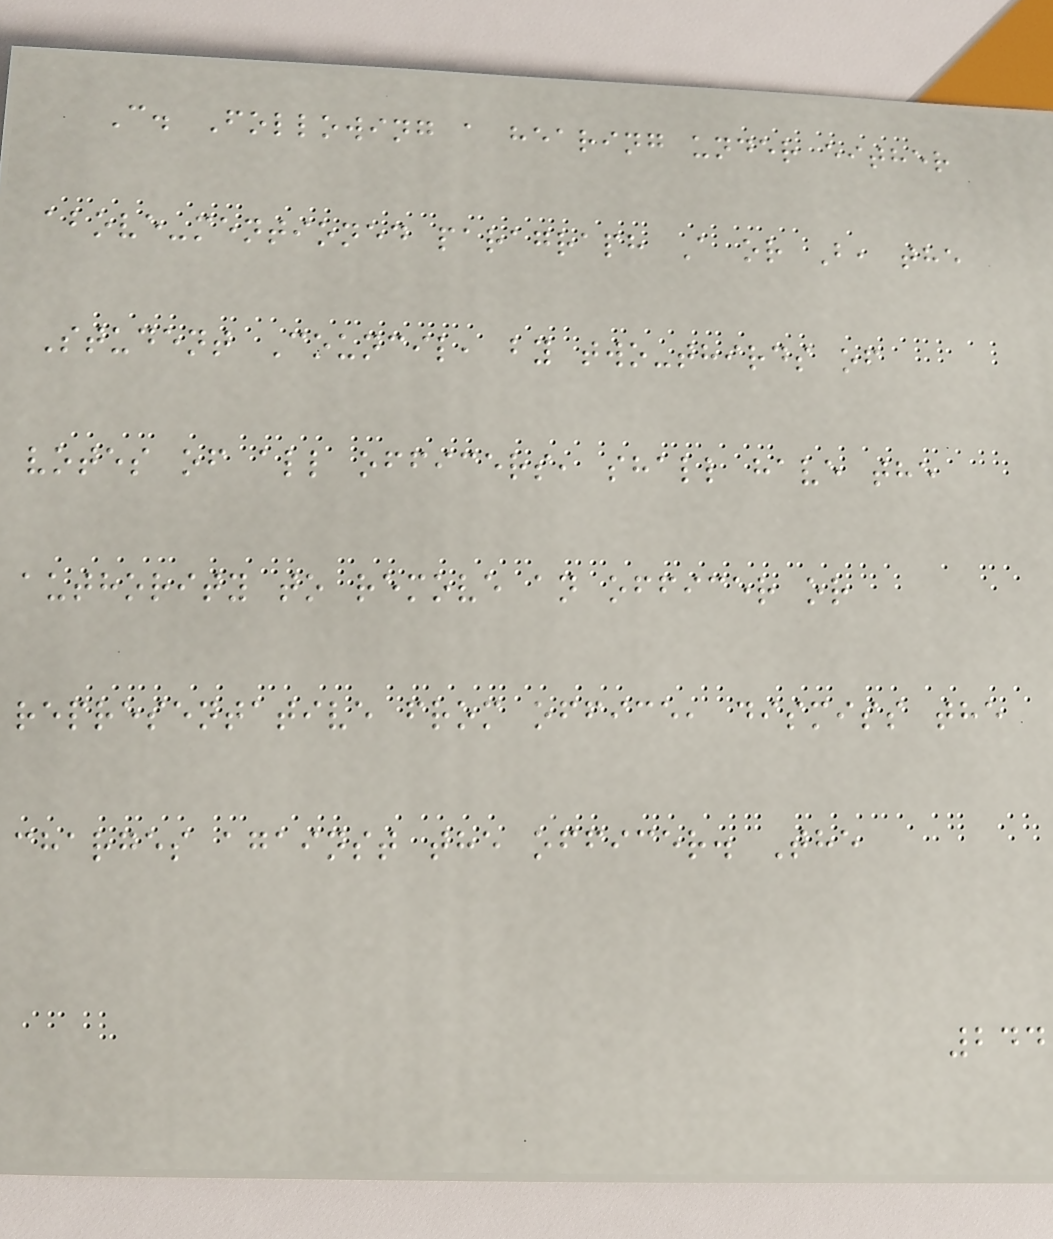C. Following a hearing under either
above-mentioned paragraph A or B, the
Student Council, by two-thirds of
votes of all officers, shall have the
authority to remove an officer or
representative from office, dismiss the
charges against the officer. The
244
